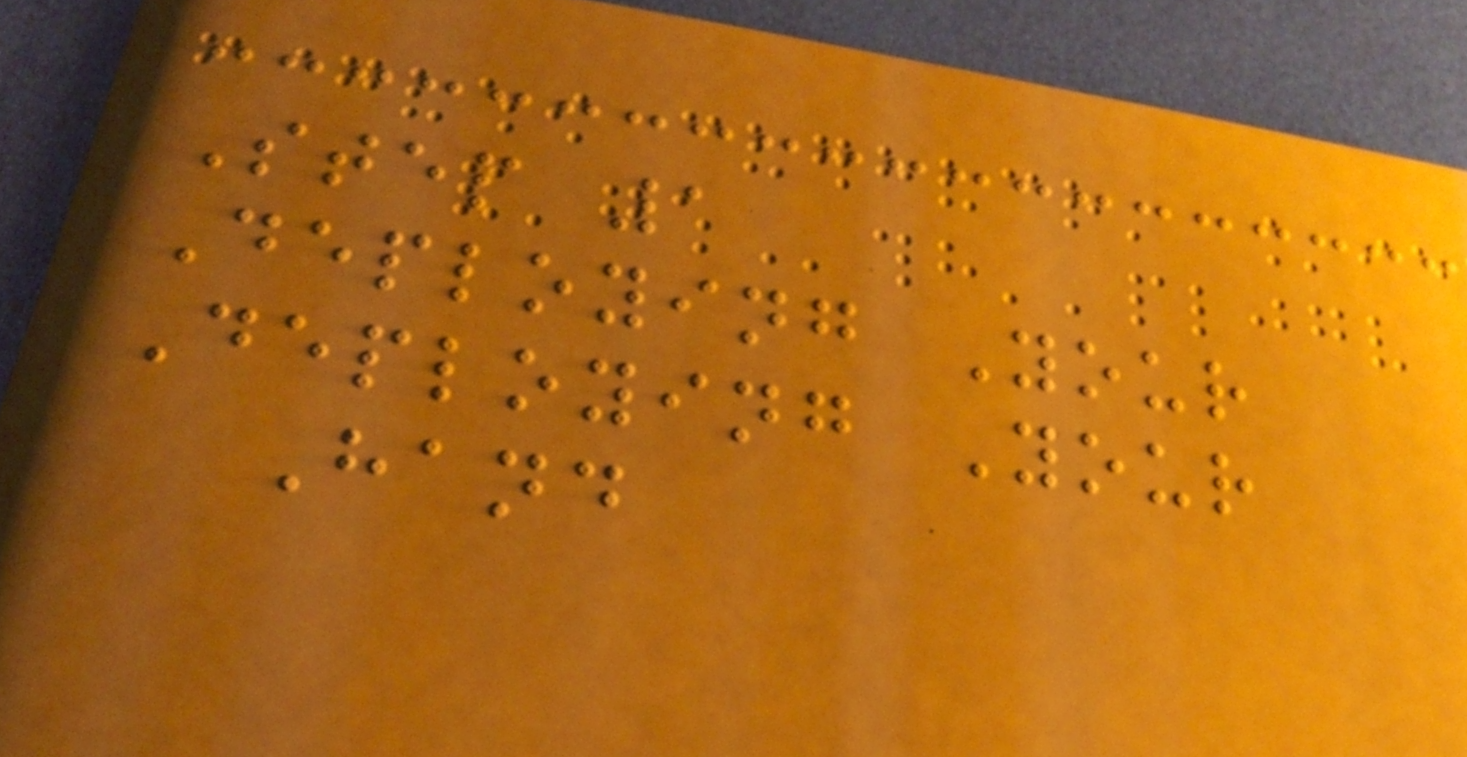Step 1
Deploying Your
Deploying Your
Hand
